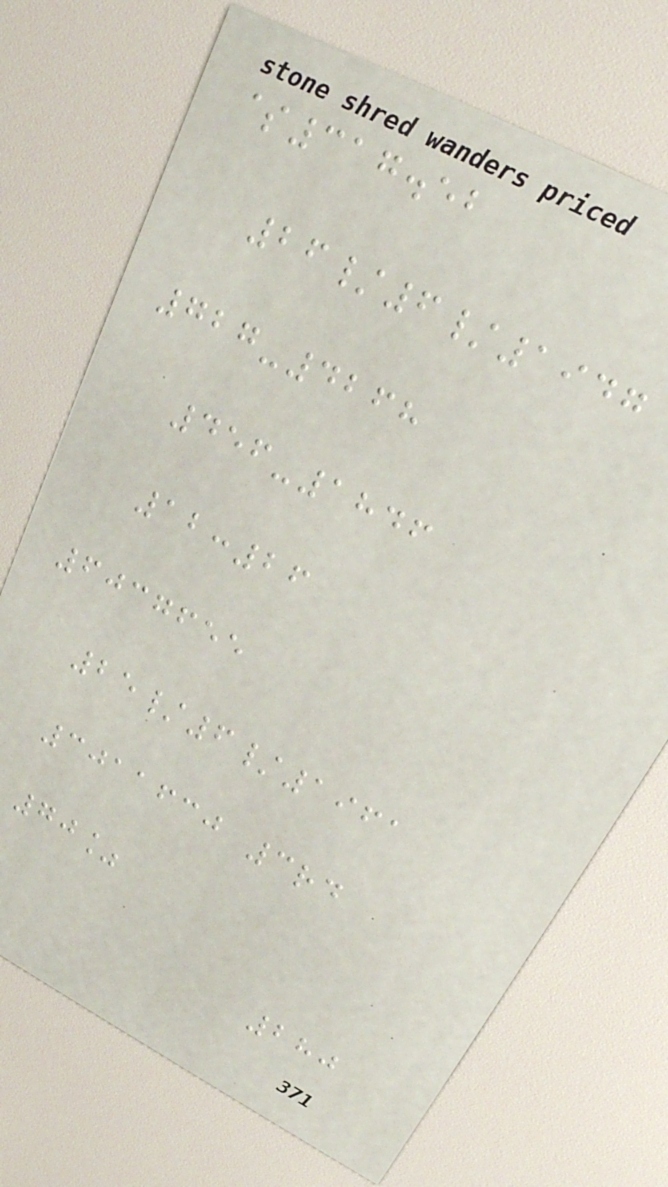$317.52
26/6/1947
727-4268
456-1846
12:26
6037655
25/6/1961
3011630 3rd
70%
280
